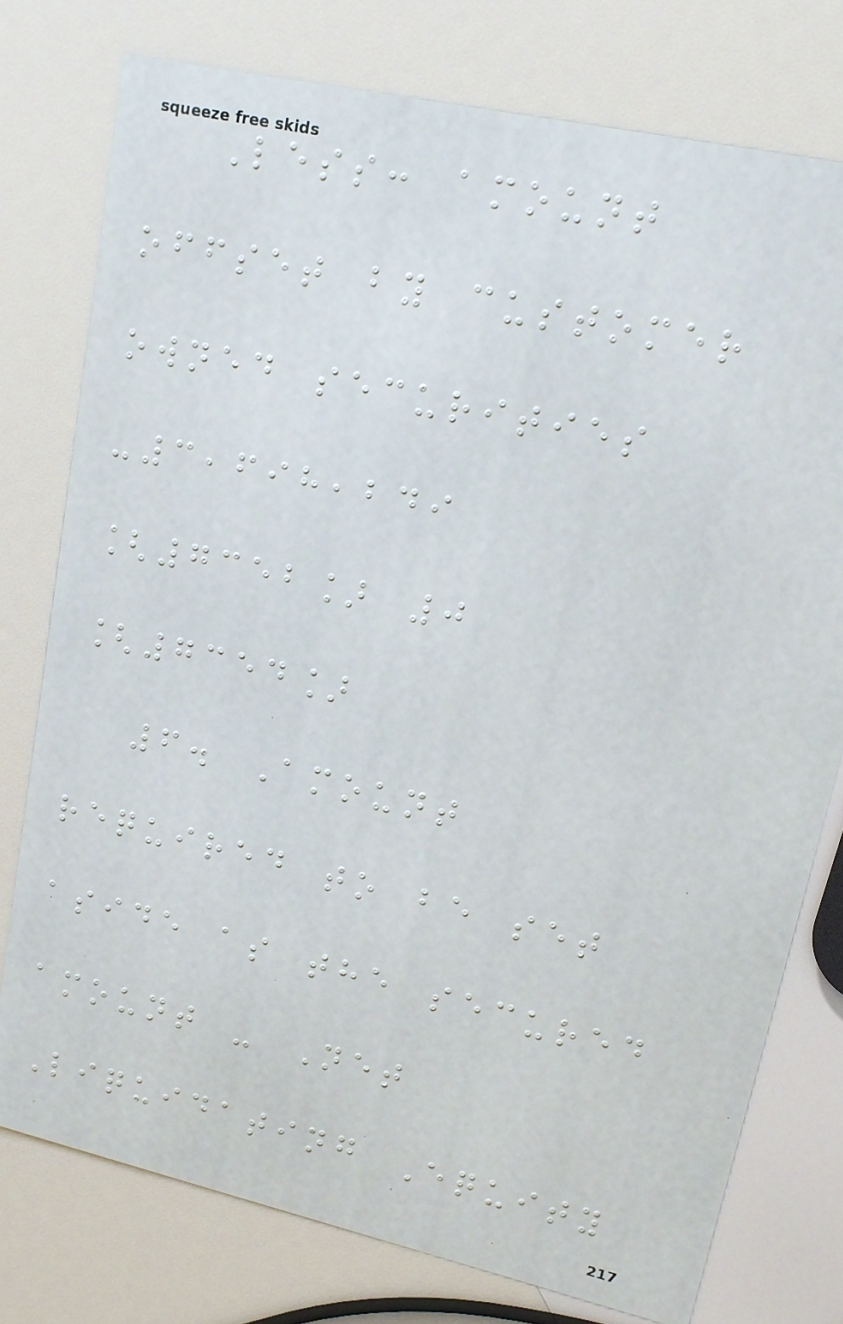Less: amount
offset by customer
owned securities
-3,698,249
[7352] 0
[7354]
6. Amount
required to be set
aside as the secured
amount - Net
Liquidating Equity
